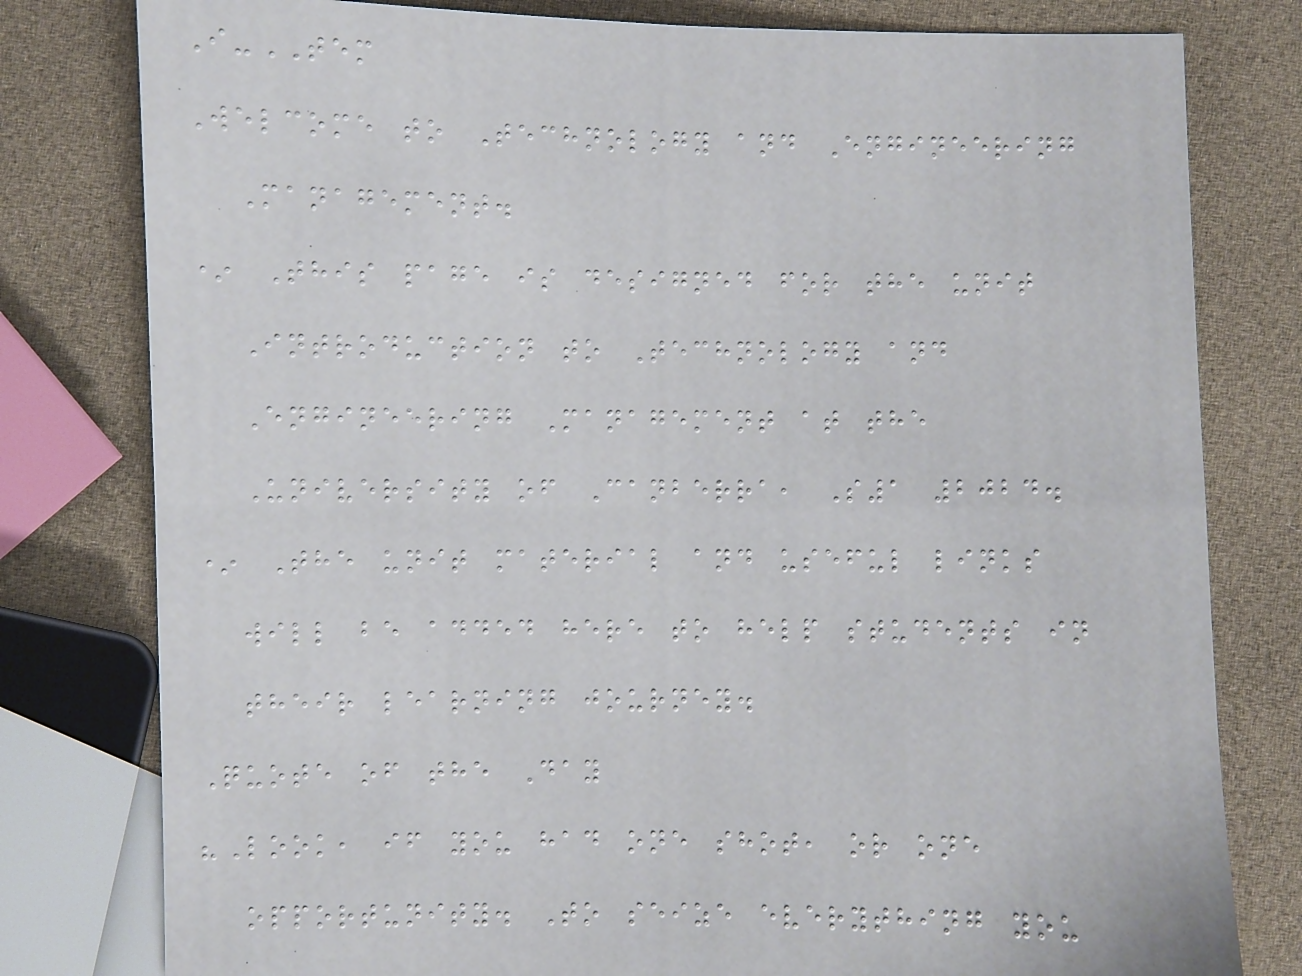I-TEM
Welcome to Technology and Engineering
Management.
* This page is designed for the unit
Introduction to Technology and
Engineering Management at the
University of Canberra, S1 2024.
* The unit material and useful links
will be added here to help students in
their learning journey.
Quote of the Day
"Look, if you had one shot, or one
opportunity. To seize everything you
